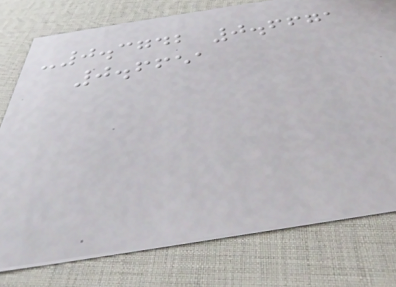-0.3742 0.6671
0.6651
